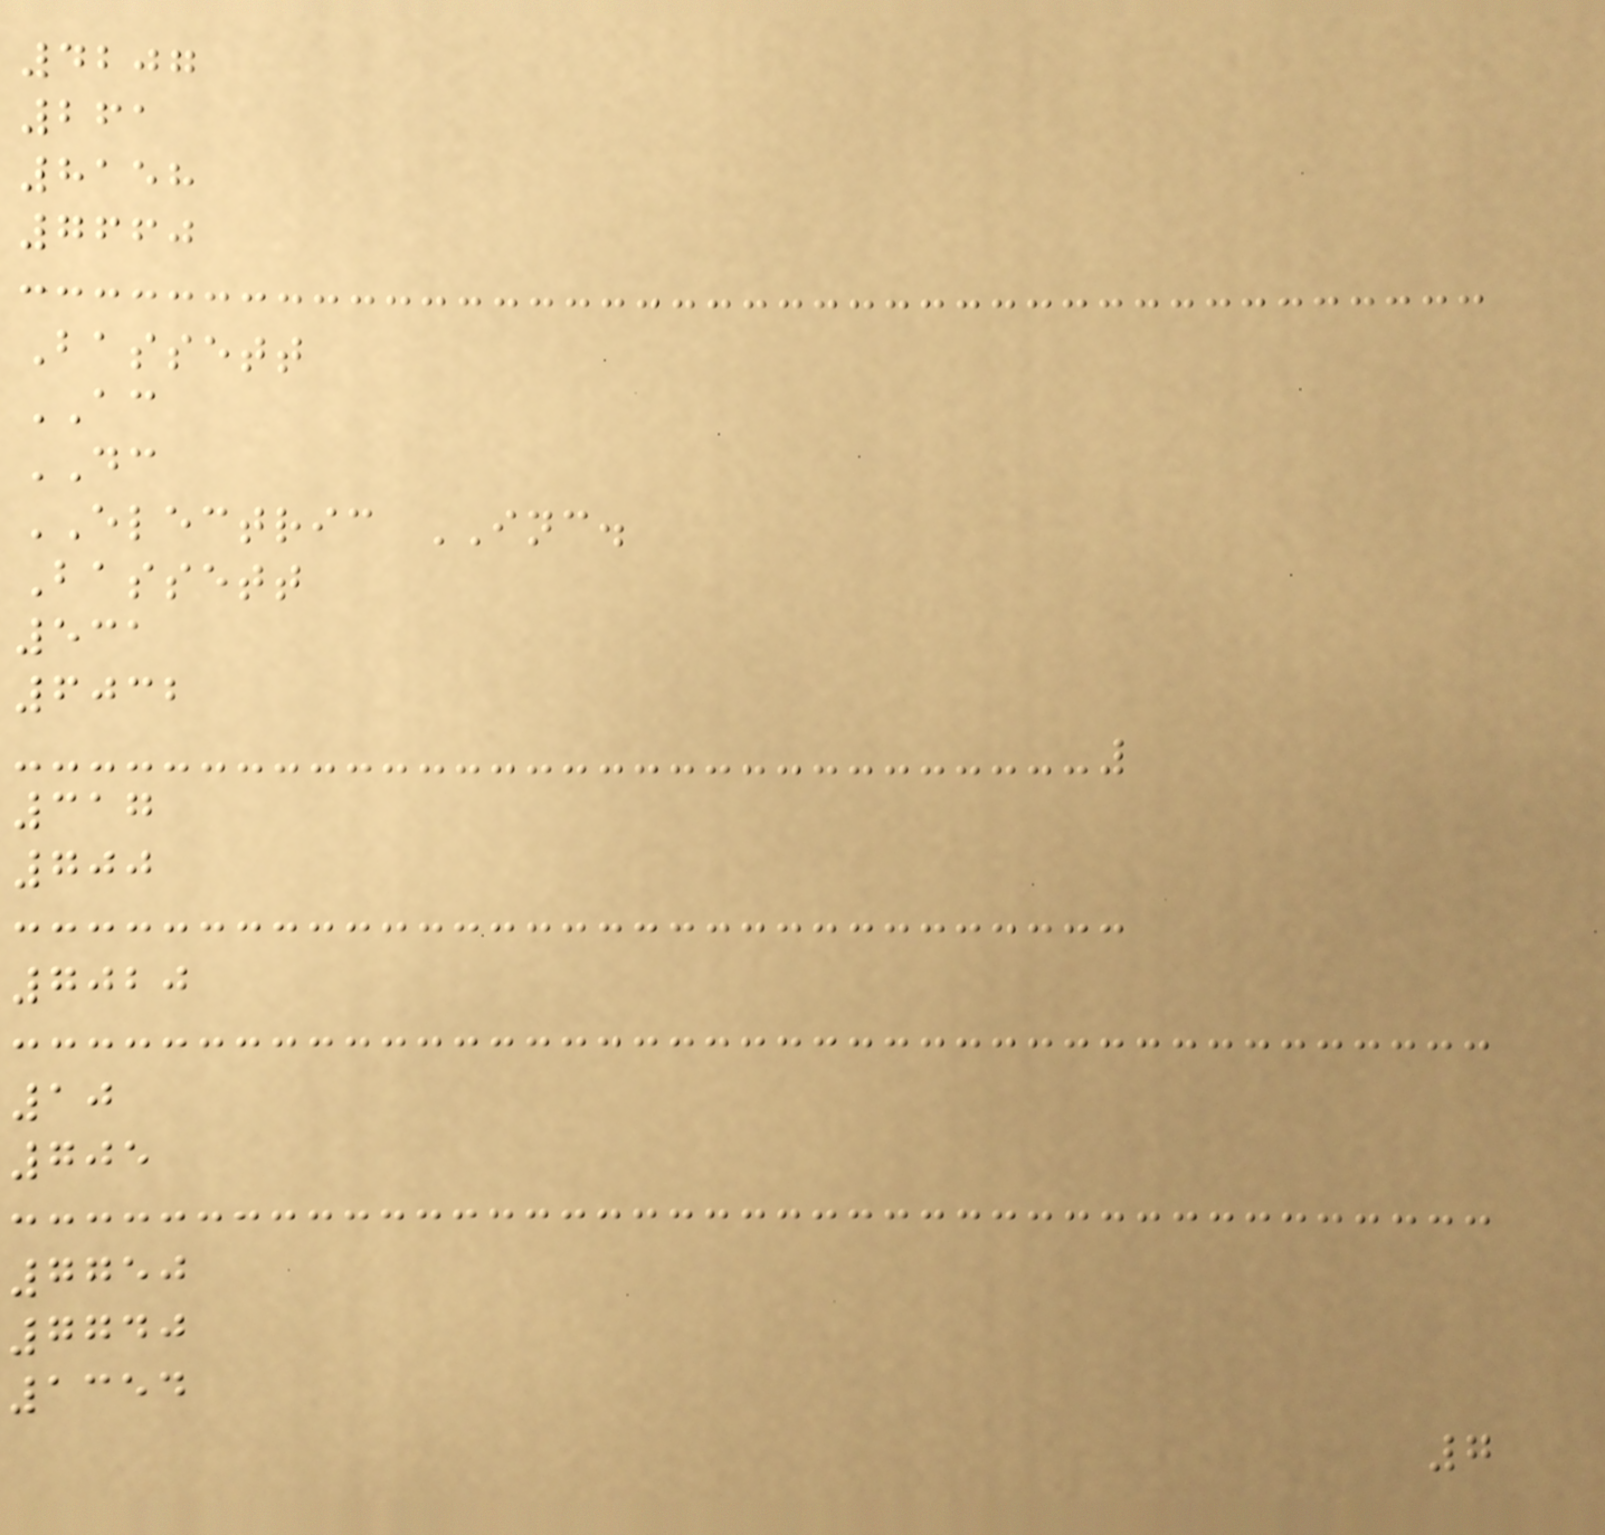4207
261
8158
7660
Bassett
AC
DC
ELECTRIC INC.
Bassett
531
6032
317
700
7020
10
705
7750
7740
1354
7
